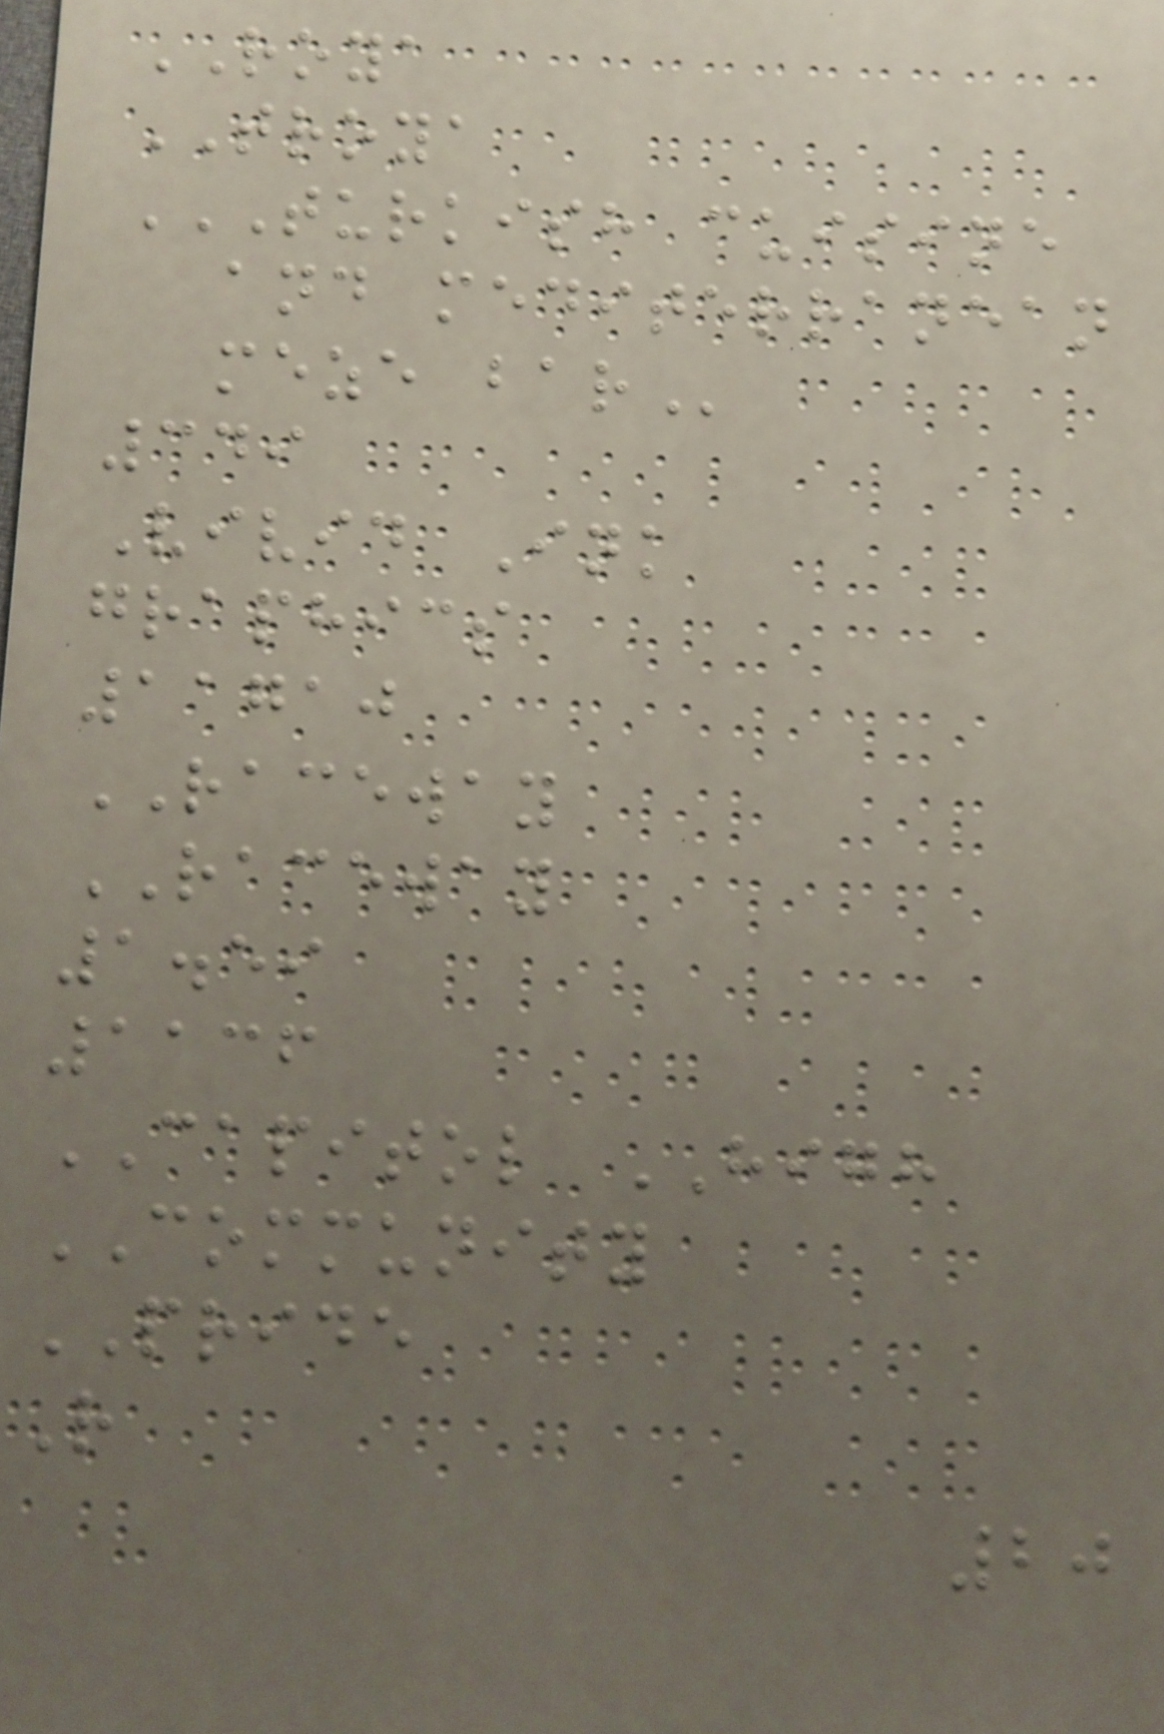ROYA
TROYA
TURKISH CUISINE
AND MEDITERRANEAN
MEZE BAR
349
Vivid Ink
graphics
11710
RACEWAY
RACEWAY
1.59
1136
CAPITOL HIGH
COMMUNITY
PRIDE
R
20
